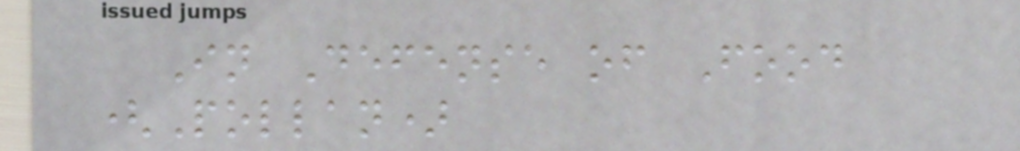In Defense of Food
(Pollan)
